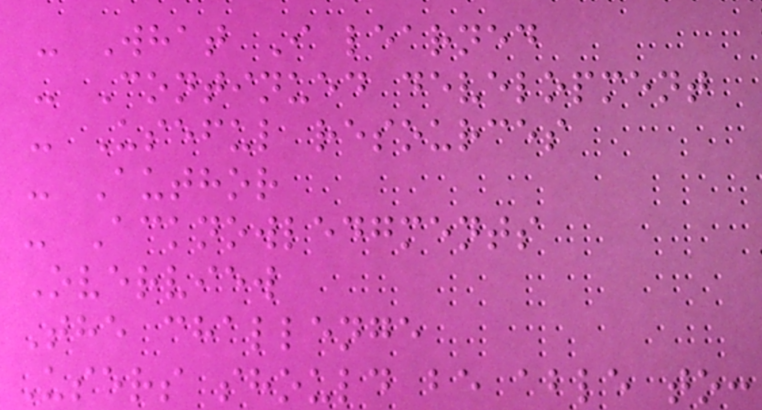- What I learned
- Continued development
- Useful resources
- Author
- Acknowledgments
Overview
The challenge
Users should be able to:
